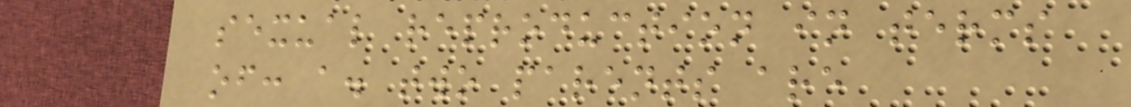sexual reproduction in terms
of: a. two parents are
